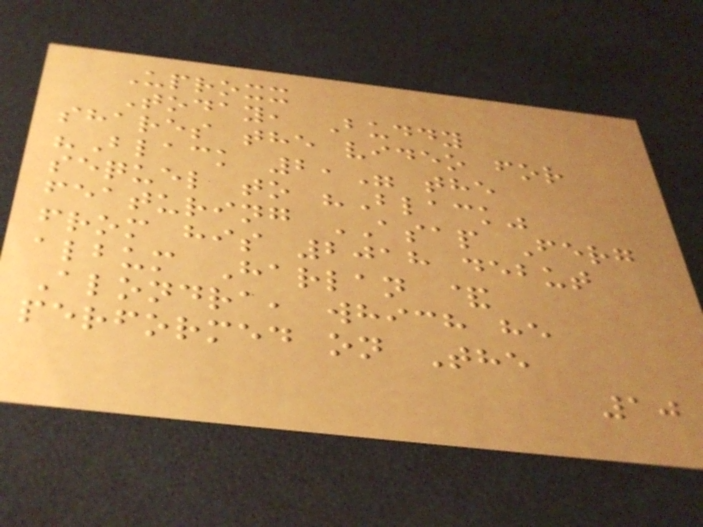Uproxx
Today, Buddy
shares the video for
"Black 2," the
sequel to "Black"
featuring ASAP Ferg
from his 2018 debut
album Harlan &
Alondra, which he
performed on The
10
